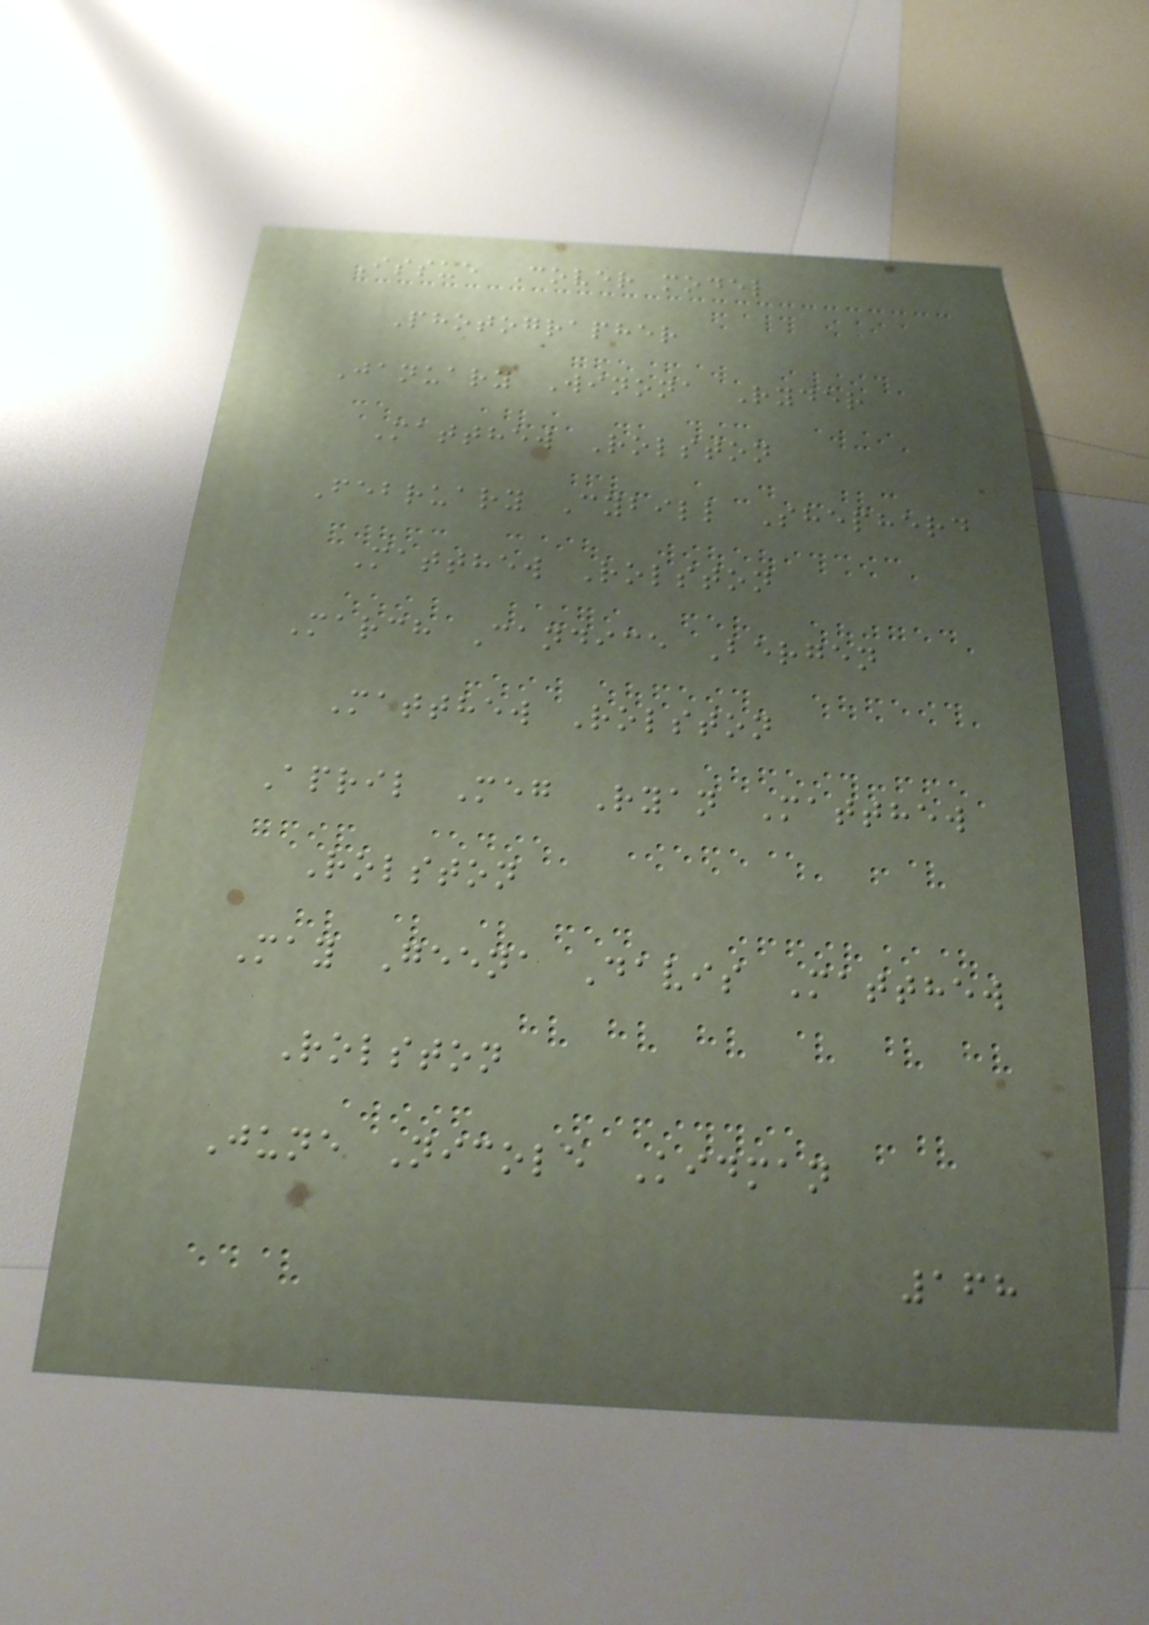Issue Cover model
Photographer
January Winona Ryder
Matthew Rolston
February Cybill Shepherd
Matthew Rolston
March Candice Bergen
Matthew Rolston
April Meg Ryan Matthew
Rolston
May Geena Davis Matthew
Rolston
June Nicole Kidman
168
